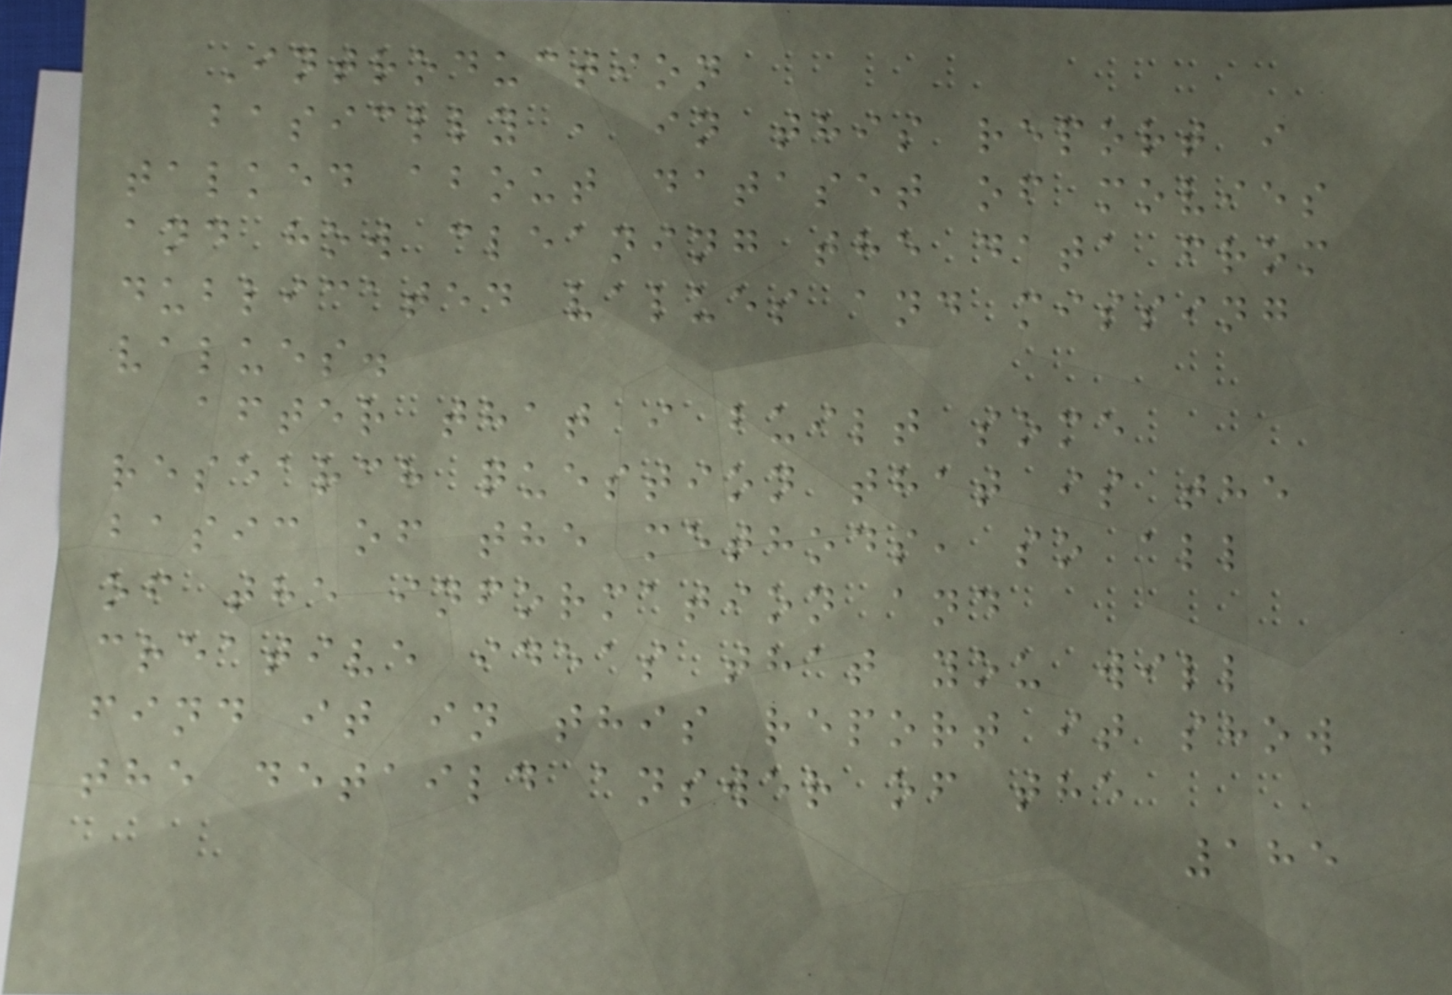Introduction
basiclly , in this report i
talked about dataset of movies
and how cleaning the data from
dublicated values and missing
values.
after that i built some
research question that is the
basic of the methods, so all
of the information and
creative ideas that you will
find it in this report it show
the detaild answer of the
185
